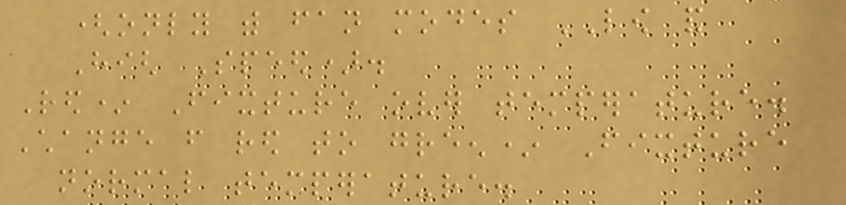(only with fan modes LOW and
High Speed).
Red* Fixture over temperature.
Change from red to green* Fixture
normal temperature.
